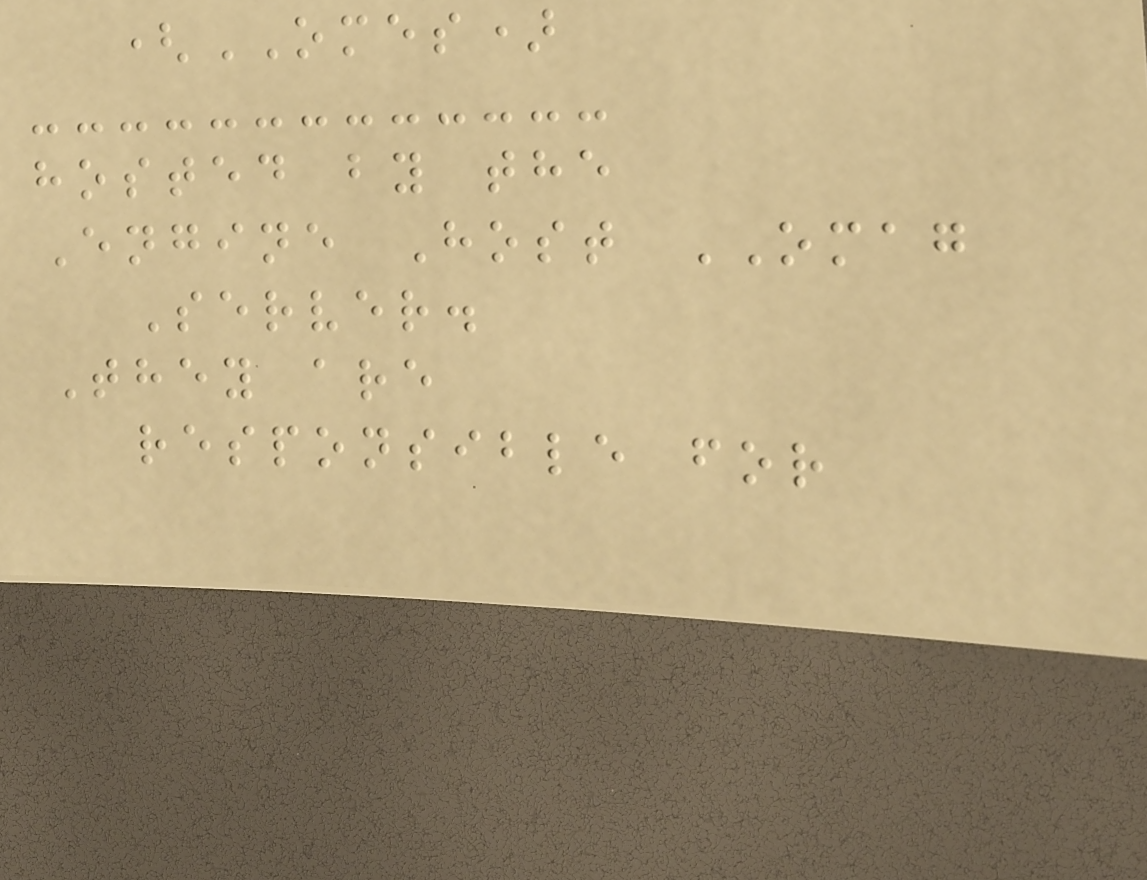(OMES)
hosted by the
Engine Host OMAG
Server.
They are
responsible for
